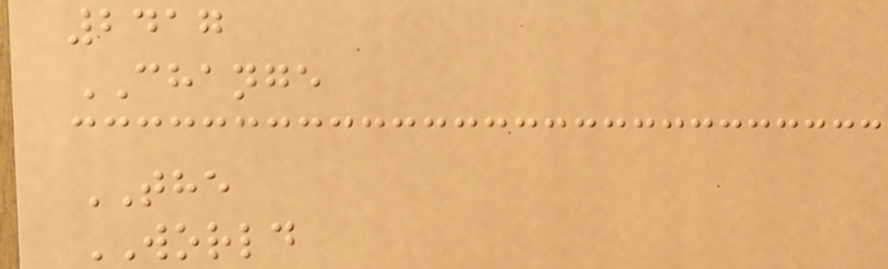2417
CHANGE
THE
WORLD
